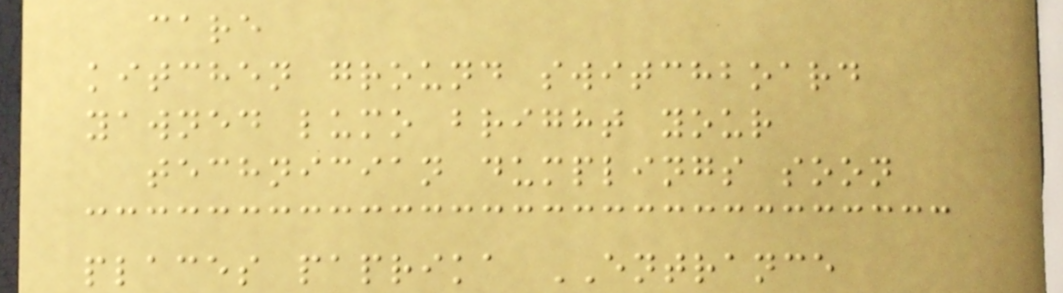care
kitchen ground switchboard
yawned lumo bright your
technician dumplings soon
places paprika ENTRANCE
